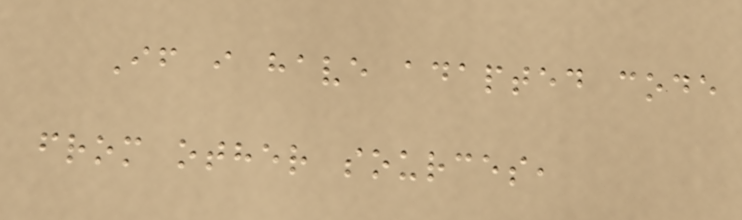If i have adapted code
from other sources,
